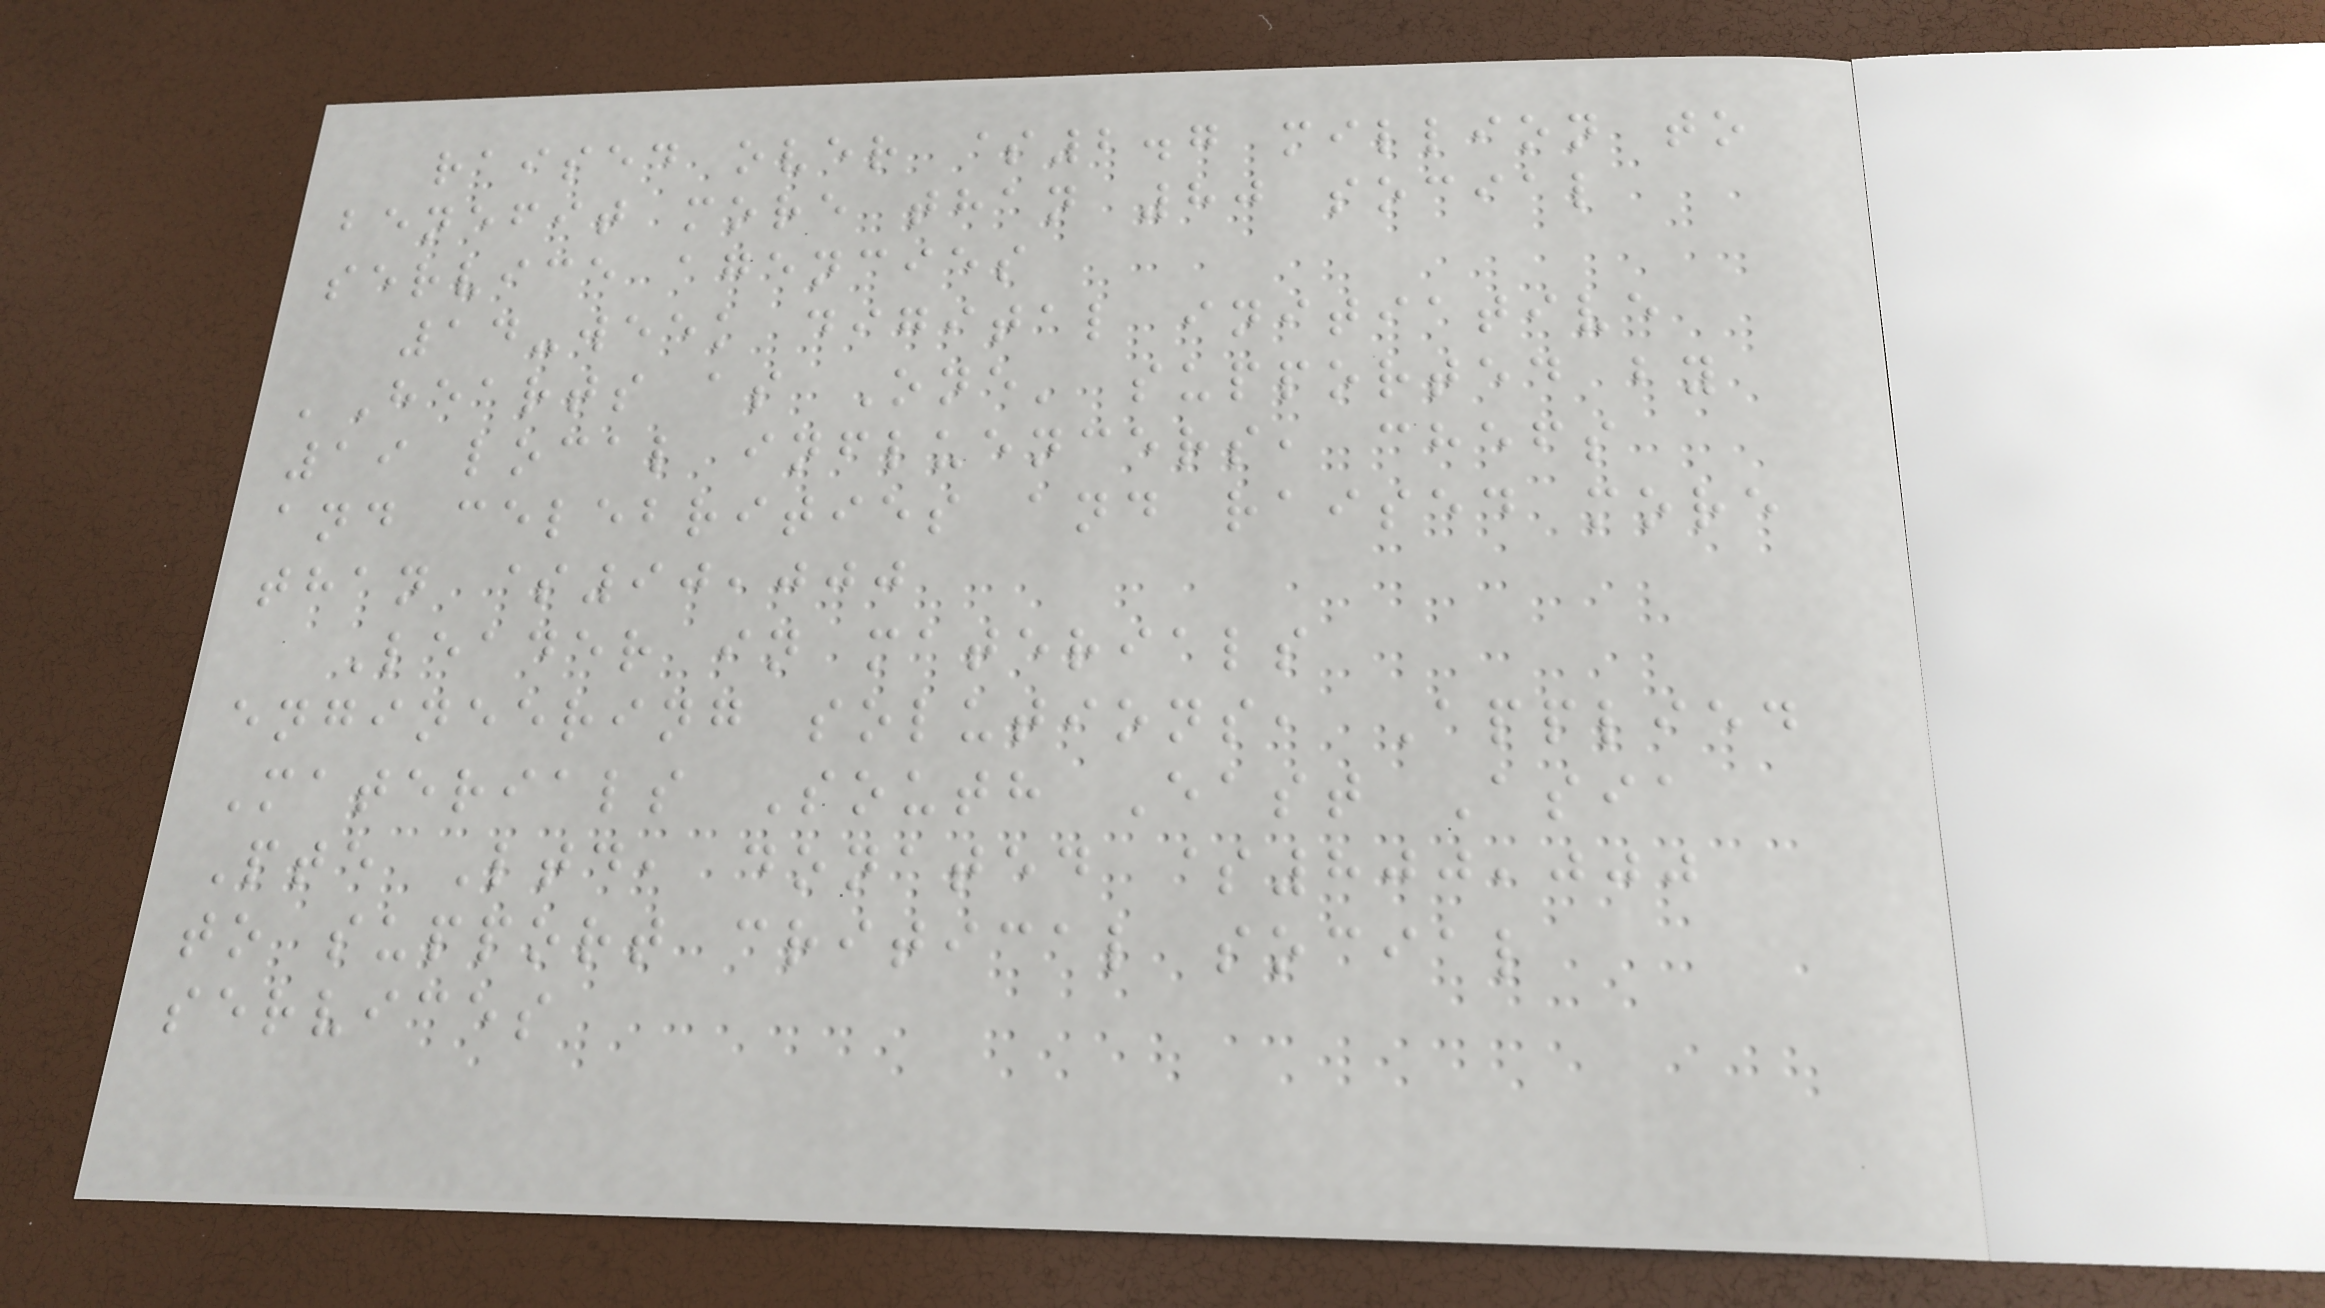raised over $2.7 million to
benefit more than 80 social
service agencies
14-week digital initiative
'Hearts as One' supported by
19 local influencers, chefs
and celebrities and raised more
than $90,000
Leader in materials
engineering solutions, Applied
Materials South East Asia
Pte Ltd, donated $800,000
to support critical social
services
